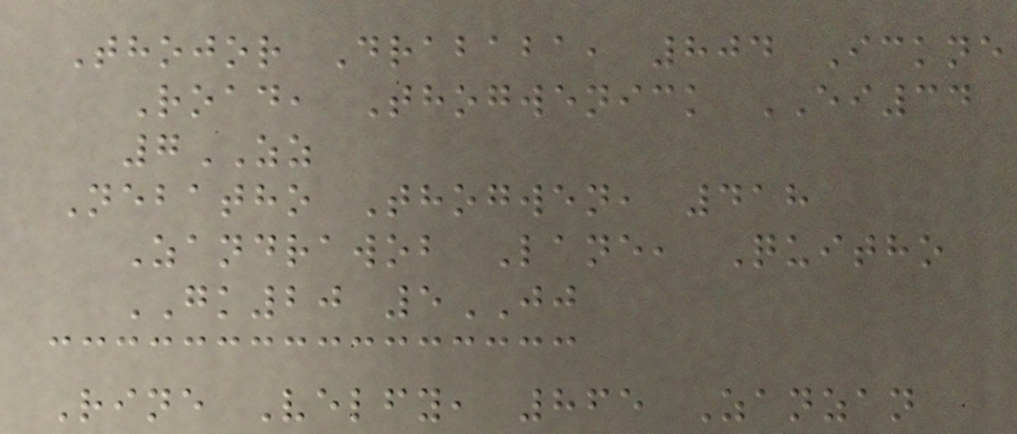Thojor Drababa, 804 Ickne
Road, Thogwenick EI34
7ZZ
Nebatho Thogwen, 418
Zandrawob Lane, Quitho
GK20 5JJ
Rine Velfy, 865 Zanzan
